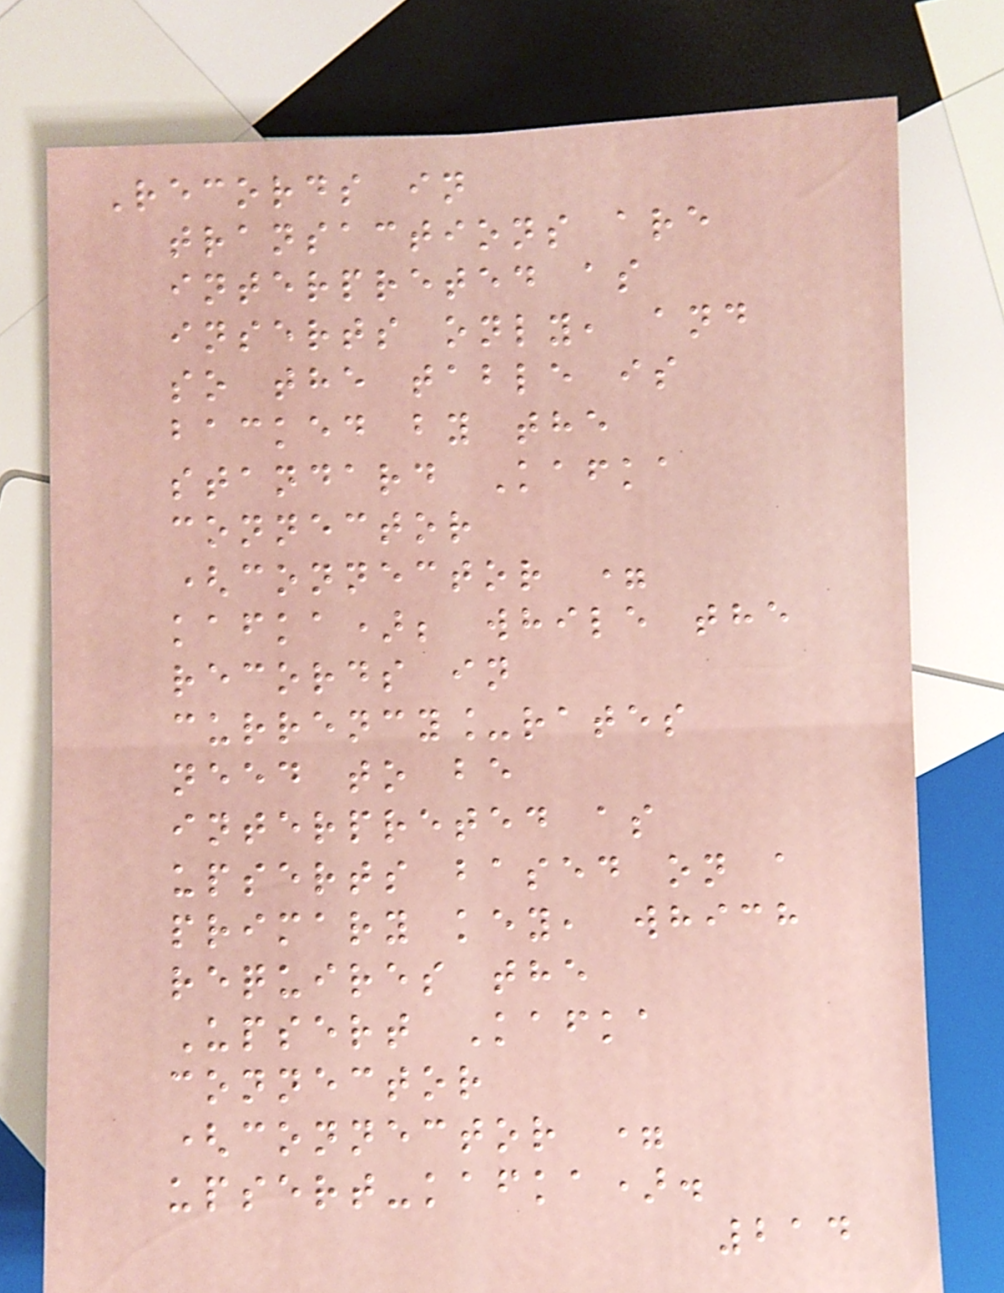Records in
transactions are
interpreted as
inserts only, and
so the table is
backed by the
standard Kafka
connector
(connector =
kafka); while the
records in
currency_rates
need to be
interpreted as
upserts based on a
primary key, which
requires the
Upsert Kafka
connector
(connector =
upsert-kafka).
214
